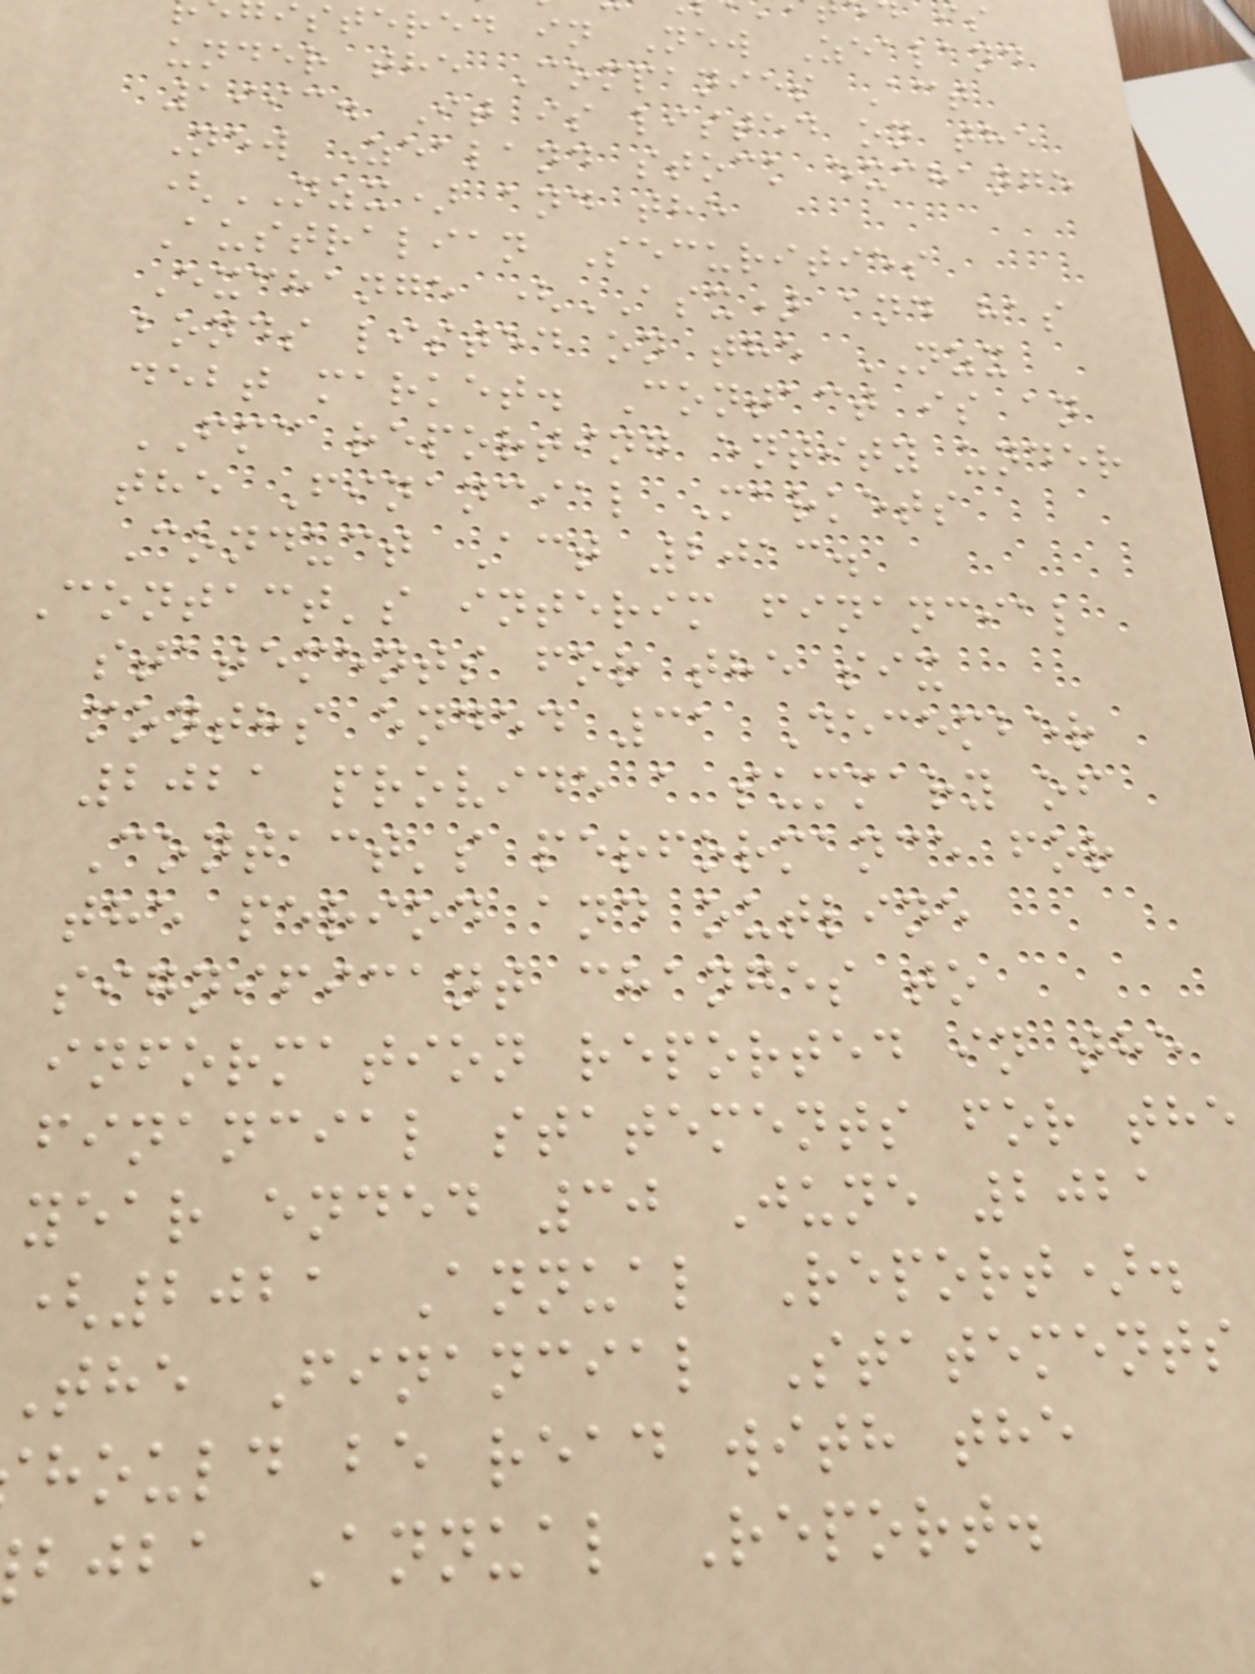stered in New Zealand
under the Companies Act
1993. It is listed on the
New Zealand stock exchange
(NZX) and the
Australian Securities
Exchange (ASX) and has
bonds listed on the NZX
debt market. Contact is an
FMC reporting entity under
the Financial Markets
Conduct Act 2013.
Contact's interim financial
statements for the six
months ended 31 December
2021 provide a summary of
Contact's performance for
the period and outline
significant changes to
information reported in the
financial statements for the
year ended 30 June 2021
(2021 Annual Report).
The Financial Statements
hould be read with the
bjba Annual Report.
